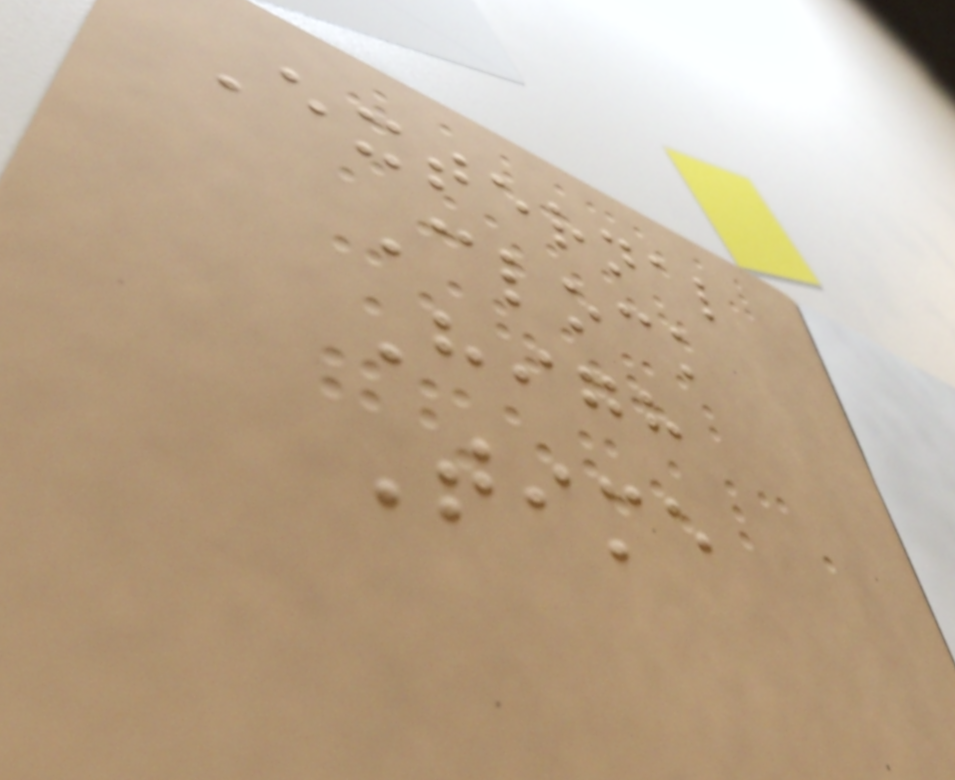External
Clock
High
Time
